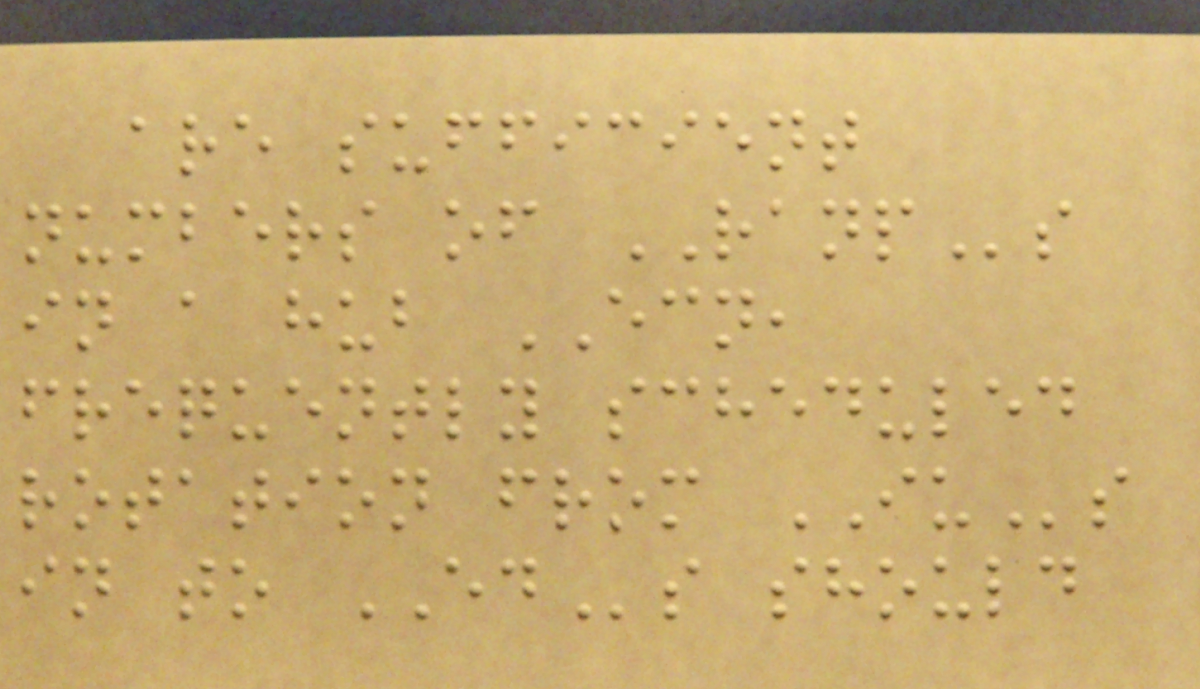are sufficient
numbers of RANPs
in a hub ECN,
frequently scheduled
rotation from IUs
in to EDs should
